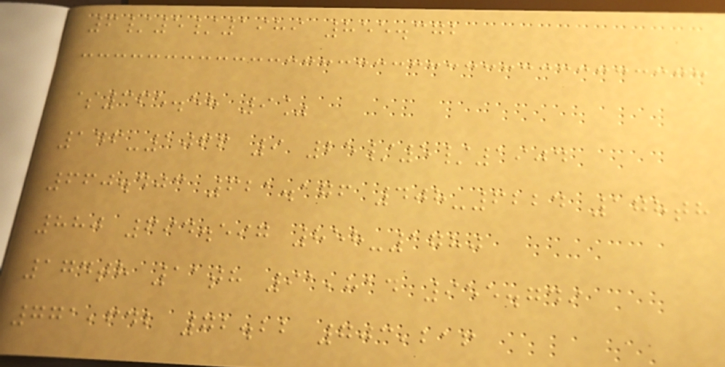6/5/1989 855.372
$365.58 9%
146-1066 9 25/5/1904
660.403 621.176 408-6224 178th
880 694.597 858-1780
174th 11th 91,814 955.749
771,642 72.22 703,216
